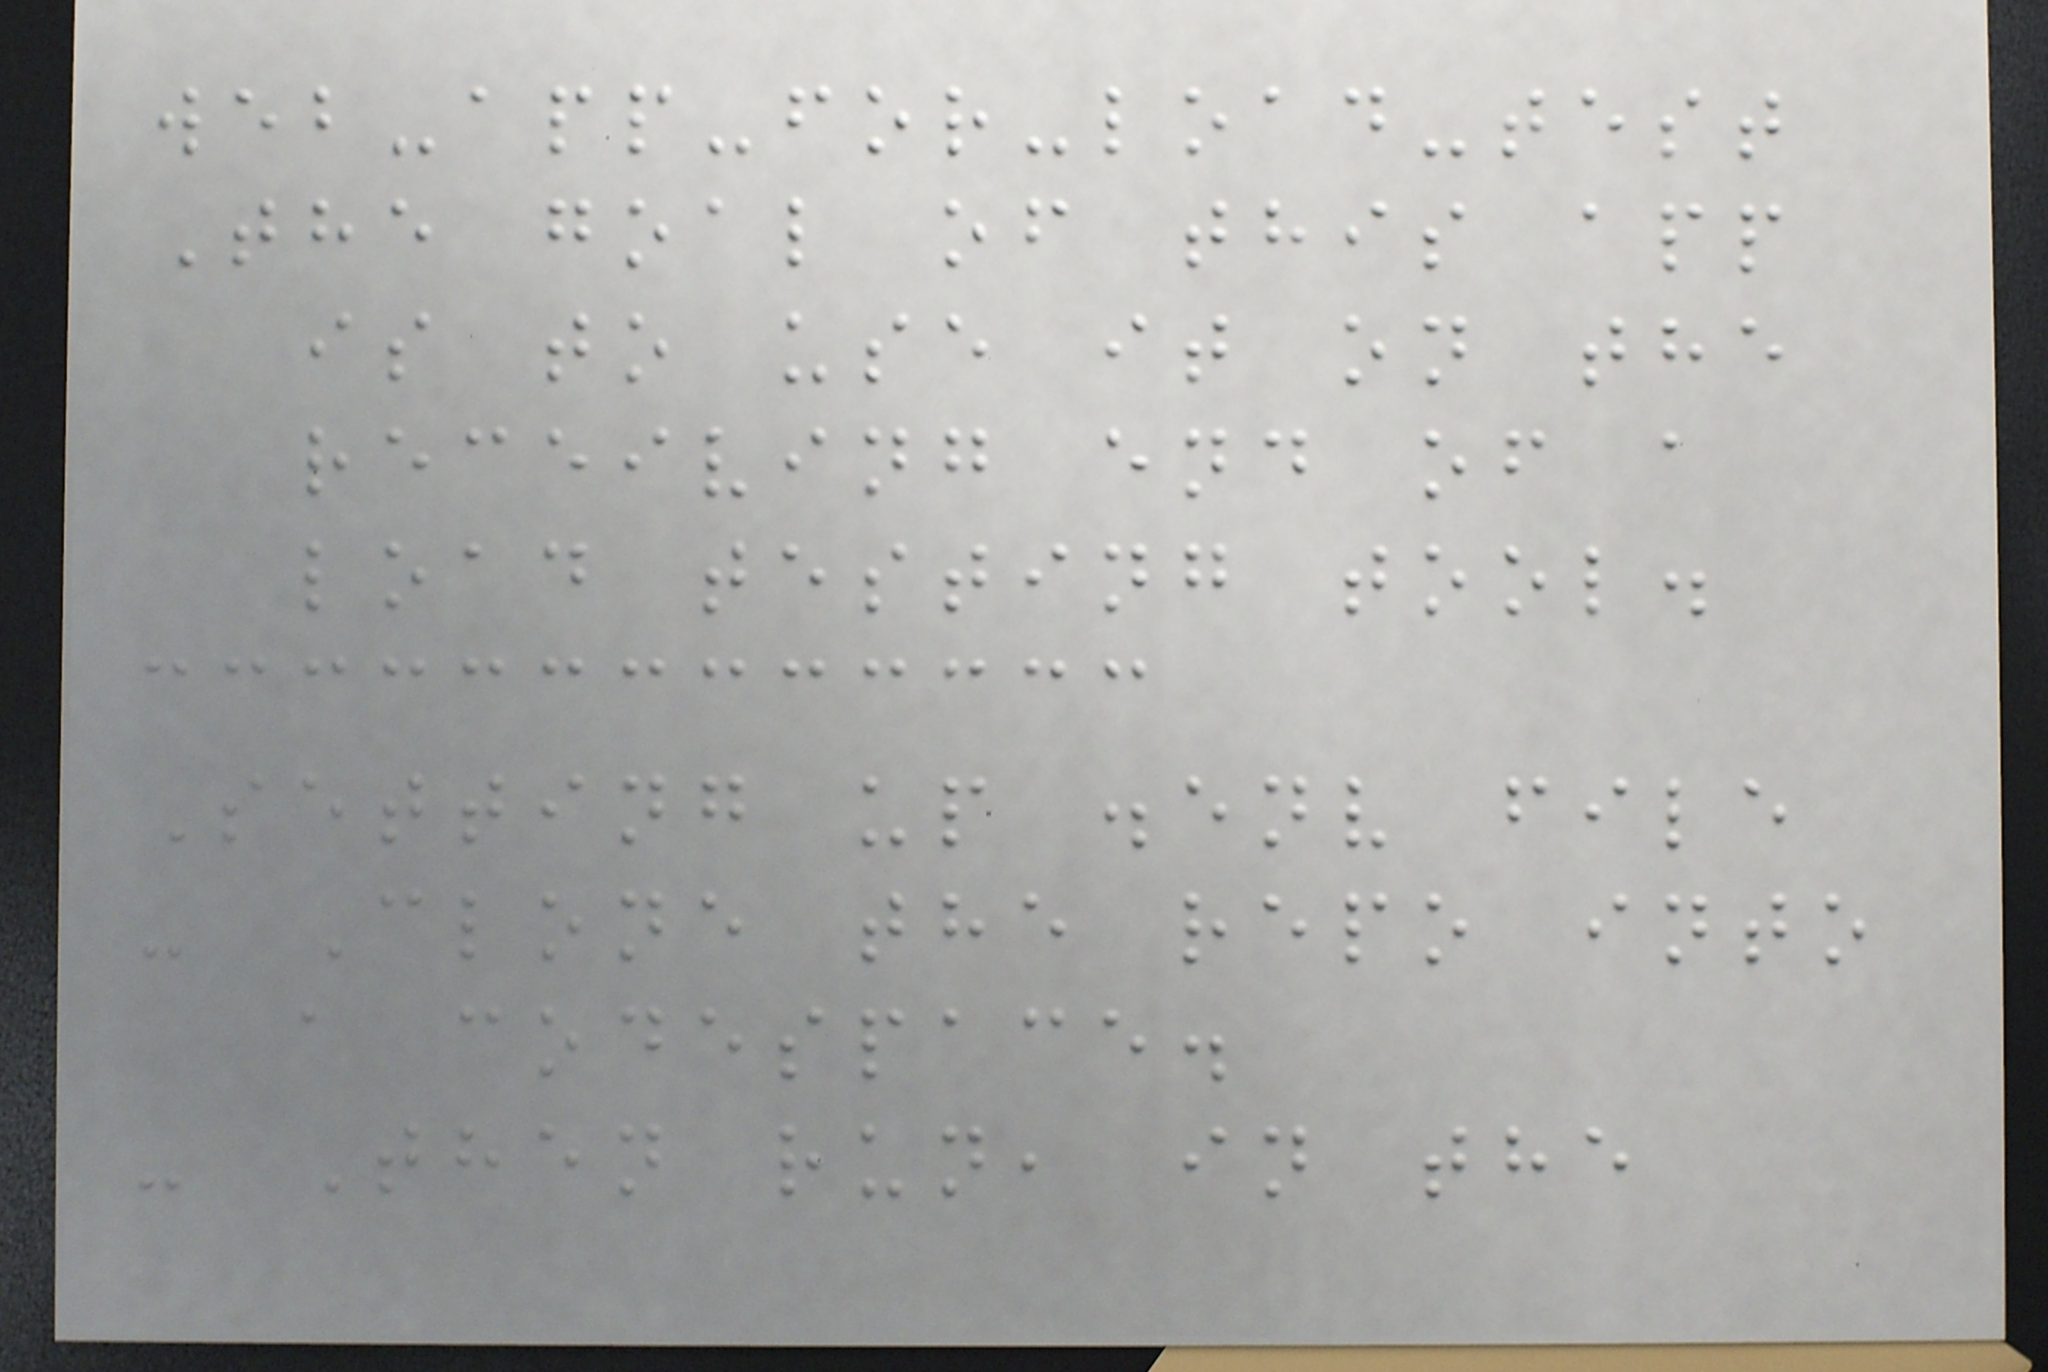web-app-for-load-test
The goal of this app
is to use it on the
receiving end of a
load testing tool.
Setting up .env file
- Clone the repo into
a codespace.
- Then run, in the
